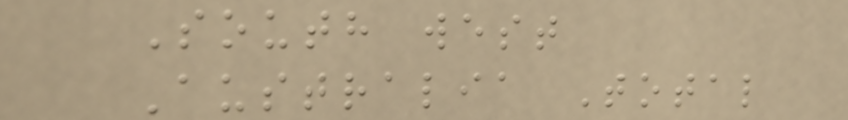South west
Australia Total
